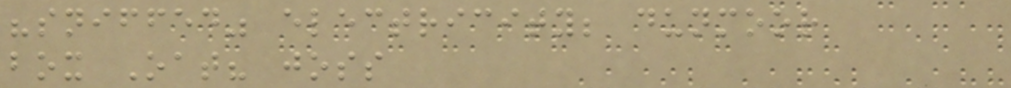"sniffed" electricity; dunmoor
box Oat? joss
